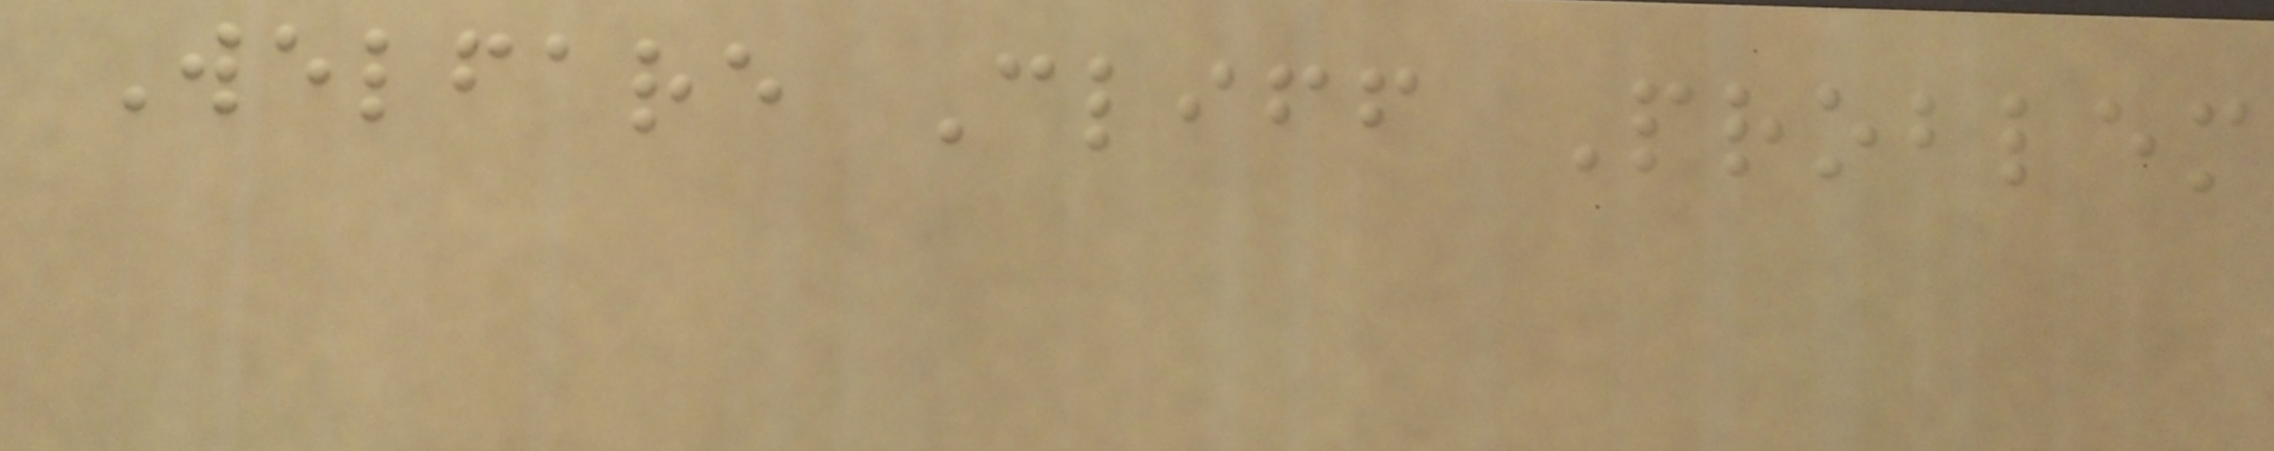Welfare Cliff Problem
